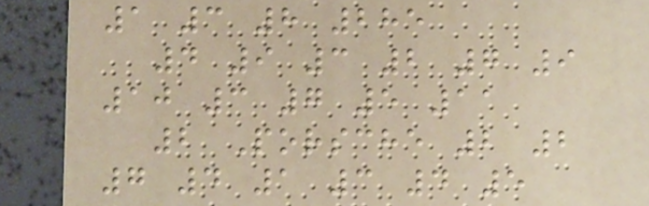1 3 8 285
4 9 3 2 7 9
10 3 7 5 11
2 Porsche 2 2
7 4 1 3 4 5
